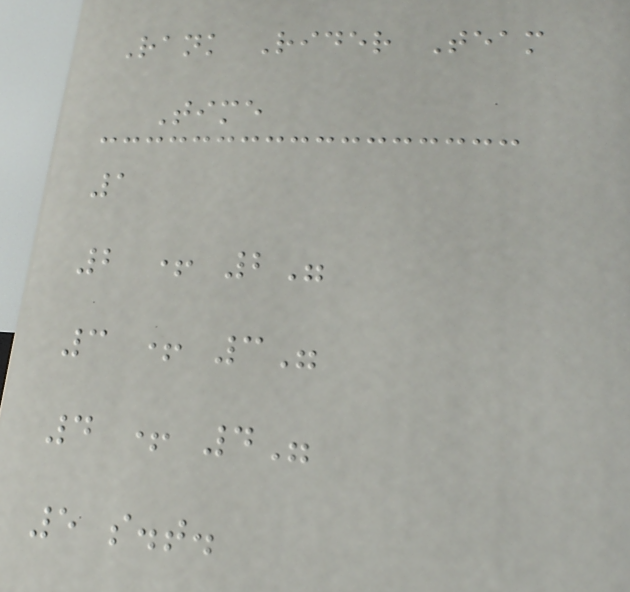Rank Rider Team
Time
1
2 + 2"
3 + 3"
4 + 4"
5 s.t.
